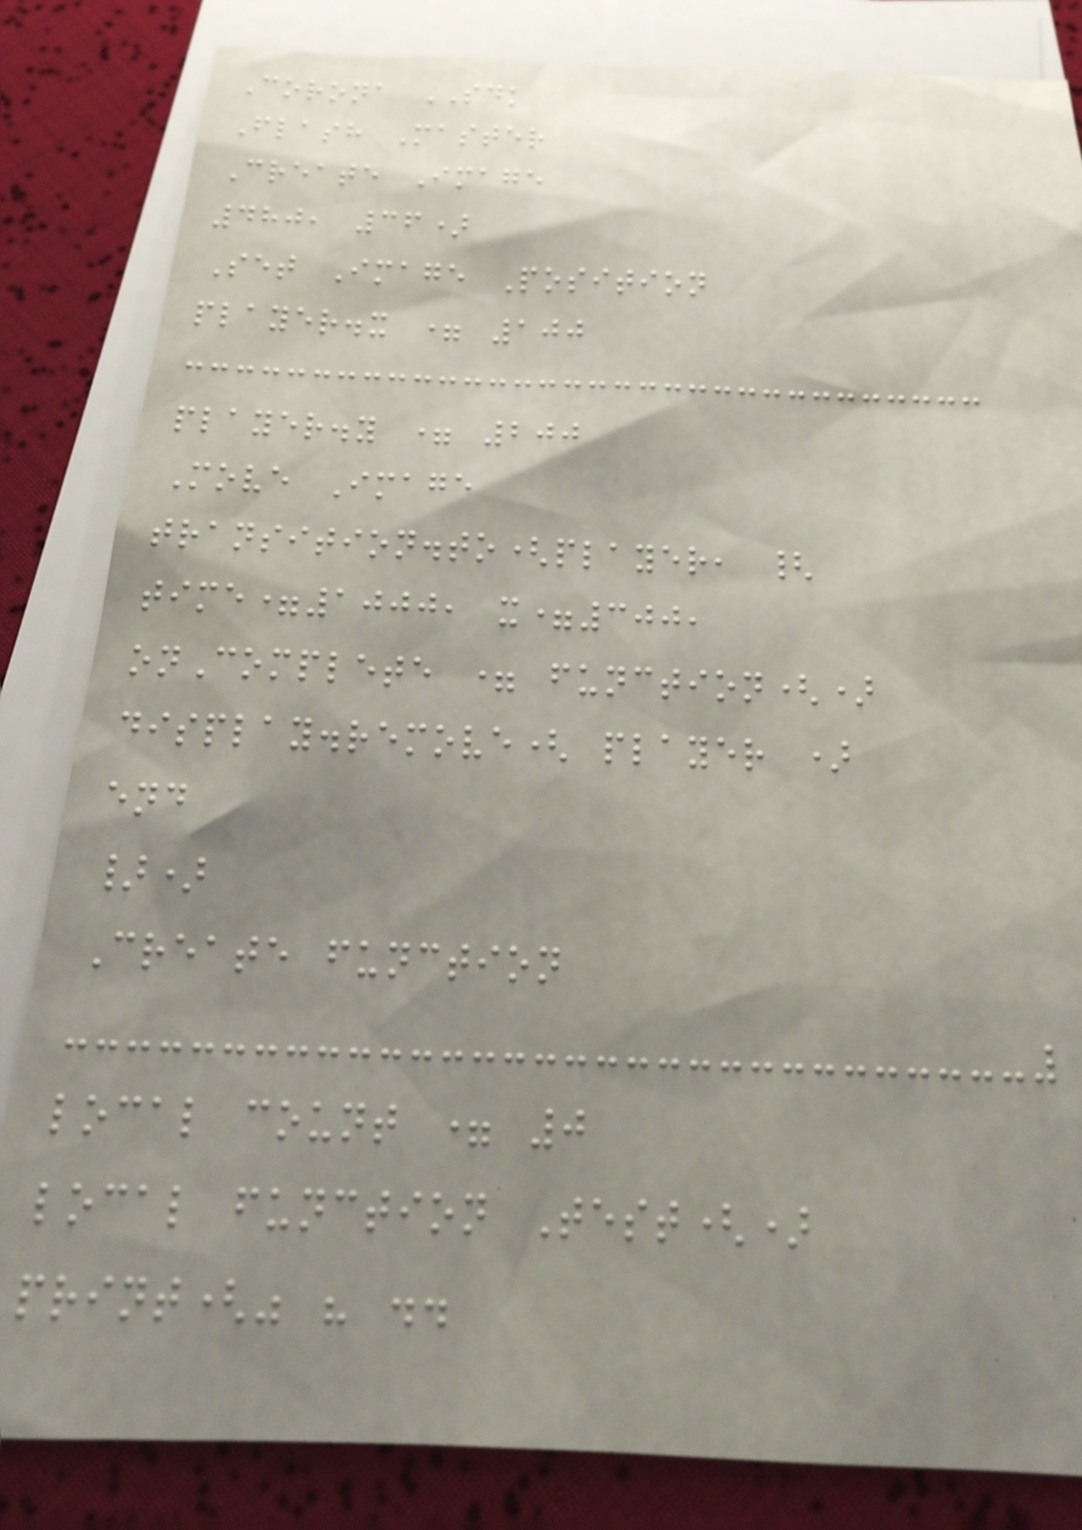Corona SDK
Flash Master
Create Image
480, 36)
Set Image Position
player.x = 100
player.y = 200
Move Image
transition.to(player, {
time=1000, x=300,
onComplete = function()
display.remove( player )
end
})
Create function
local count = 0
local function Test()
print(" " ..
